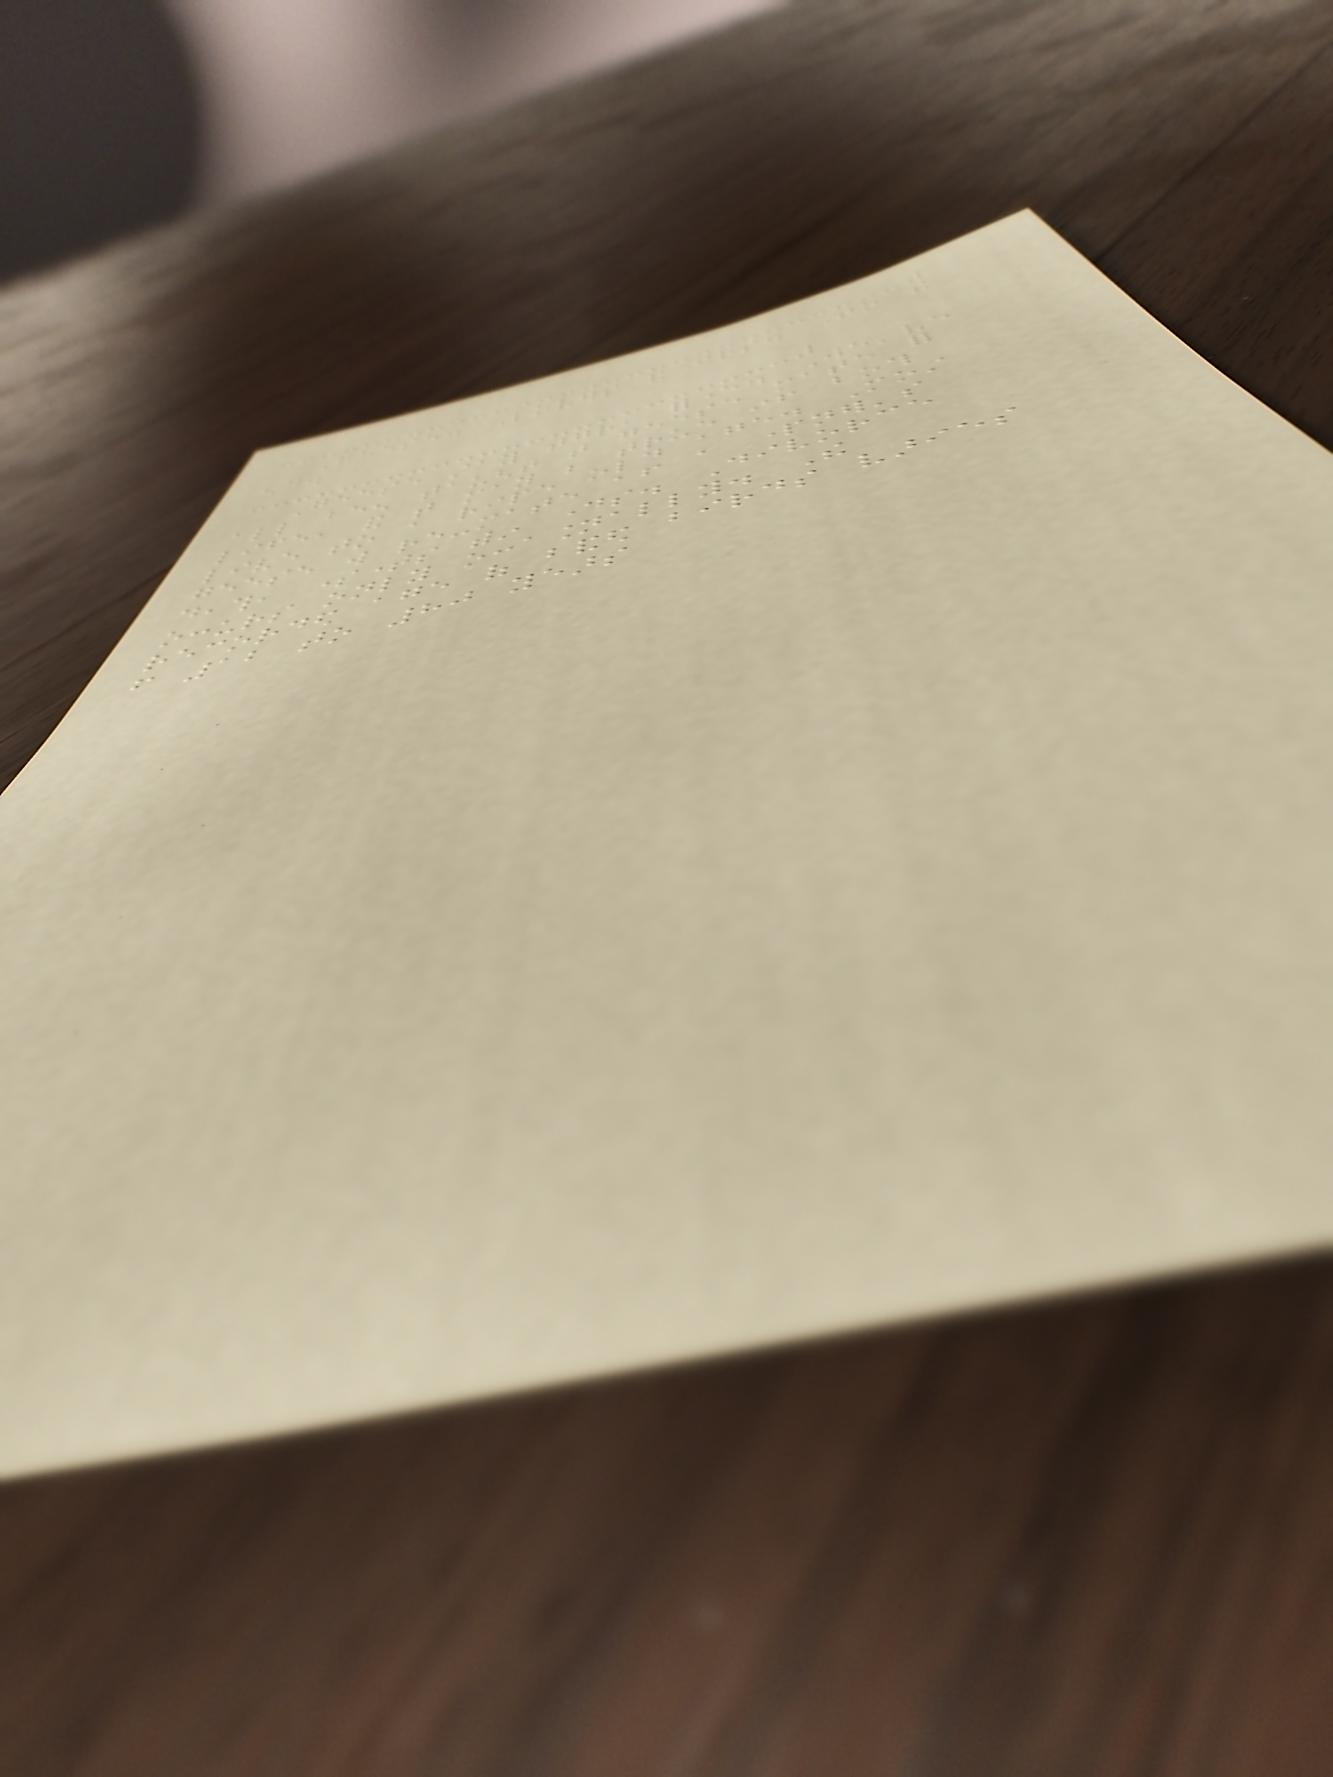Geese. Lovers and friends. To the
end.
Geese stay together, forever. We've
all been taught that geese mate for
life, and that may be true if both
live to a ripe old age. Most
geese will re-mate after a partner's
death, sometimes within days. Divorce
occurs only occasionally. The
recorded age of banded birds varies
from 12 to 80 years
